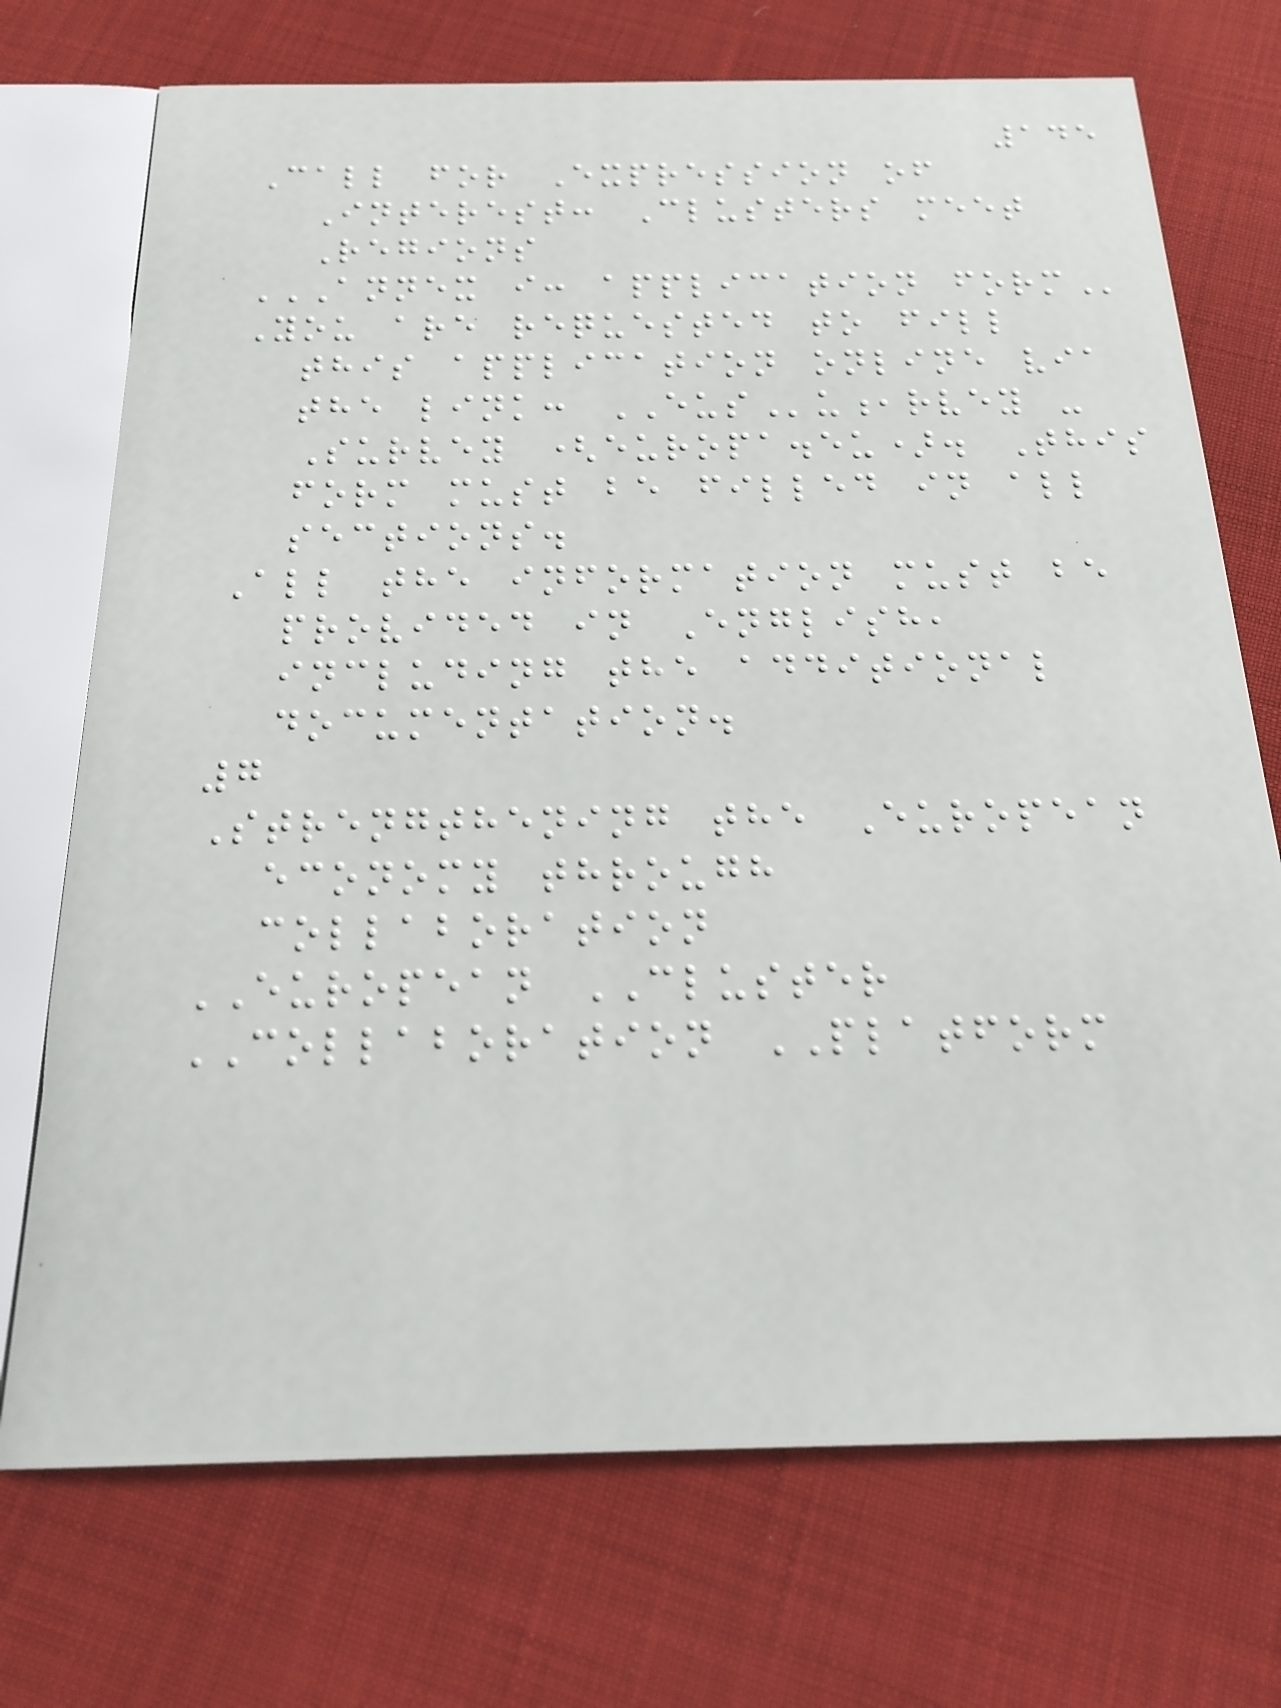145
Call for Expression of
Interest: Clusters meet
Regions
ANNEX I: APPLICATION FORM
You are requested to fill
this application online via
the link: EUSu,rvey -
Survey (europa.eu). This
form must be filled in all
sections.
All the information must be
provided in English,
including the additional
documentation.
7
Strengthening the European
economy through
collaboration
EUROPEAN CLUSTER
COLLABORATION PLATFORM
